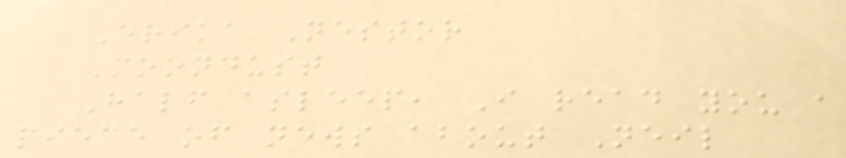Erika Nestor
Moondust
Half asleep, I read you a
piece of news about Neil
